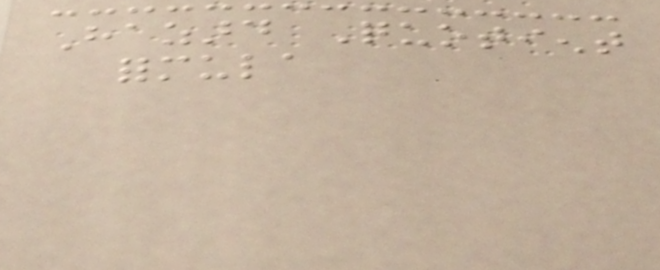Hazard Quotient
formula
